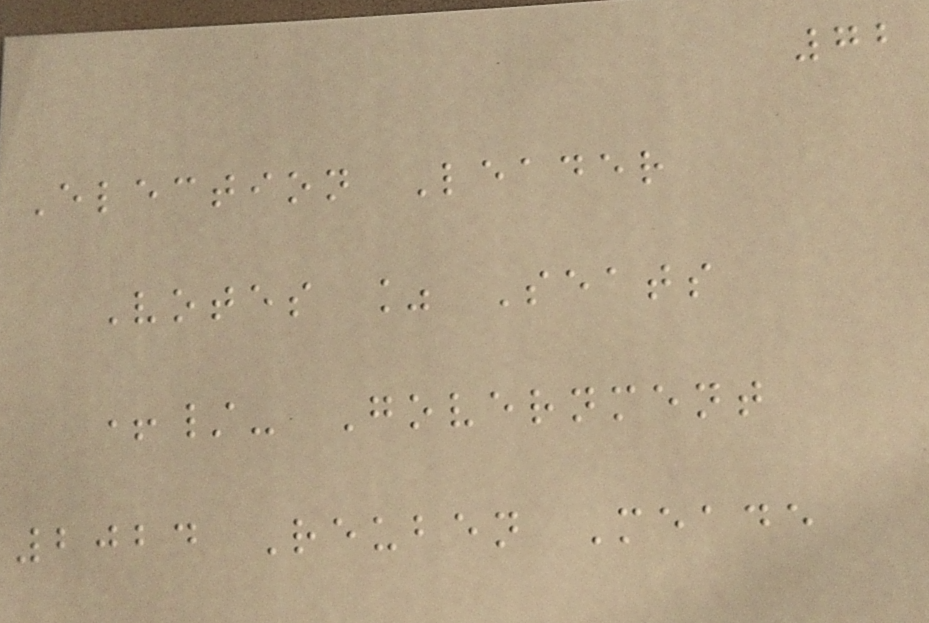72
Election Leader
Votes % Seats
+/- Government
2024 Reuben Meade
